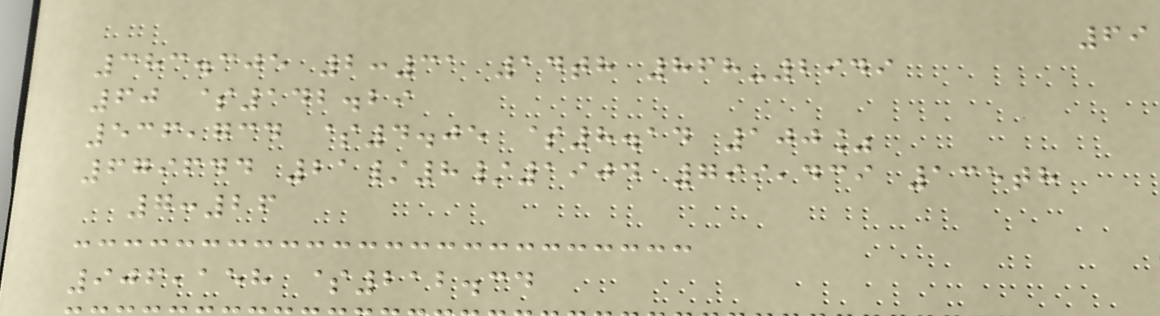69
383.305 2:31 14th 868-2949
60 $142.29
536,734 $4.05 $8.14 100%
679644 21/8/1904 799,439 135th
7:26
906,158 $212.34
